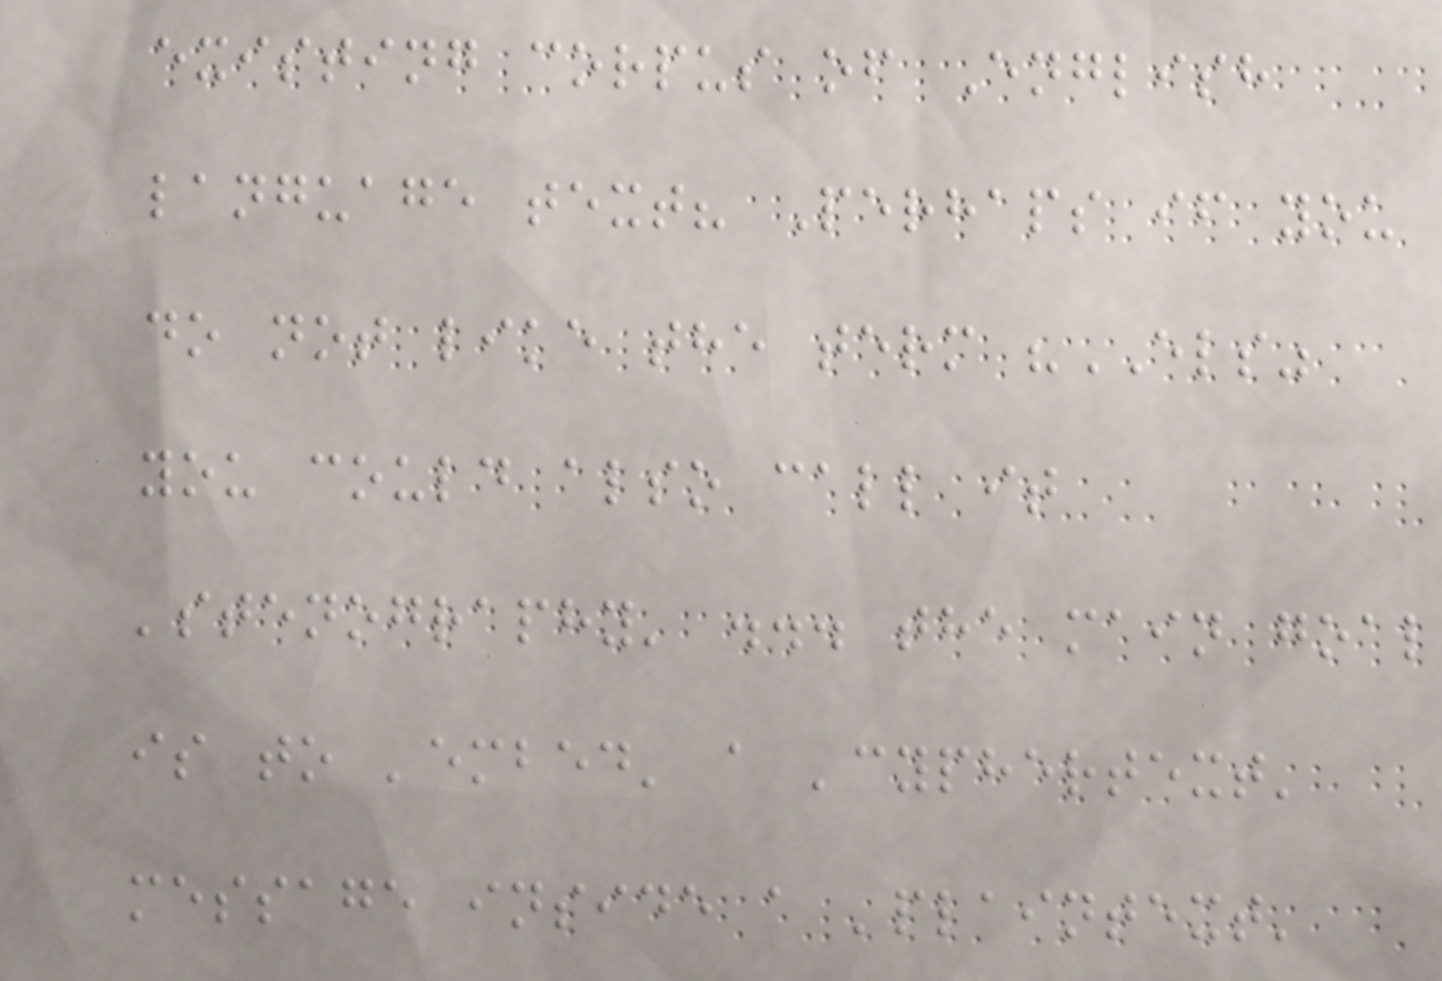existing corpus of English
language text? Perhaps if you
do not like the term "ELS"
you could also call it
'stenography' ... the main goal
is to 'embed' a 'cyphertext'
message inside a 'plaintext'
